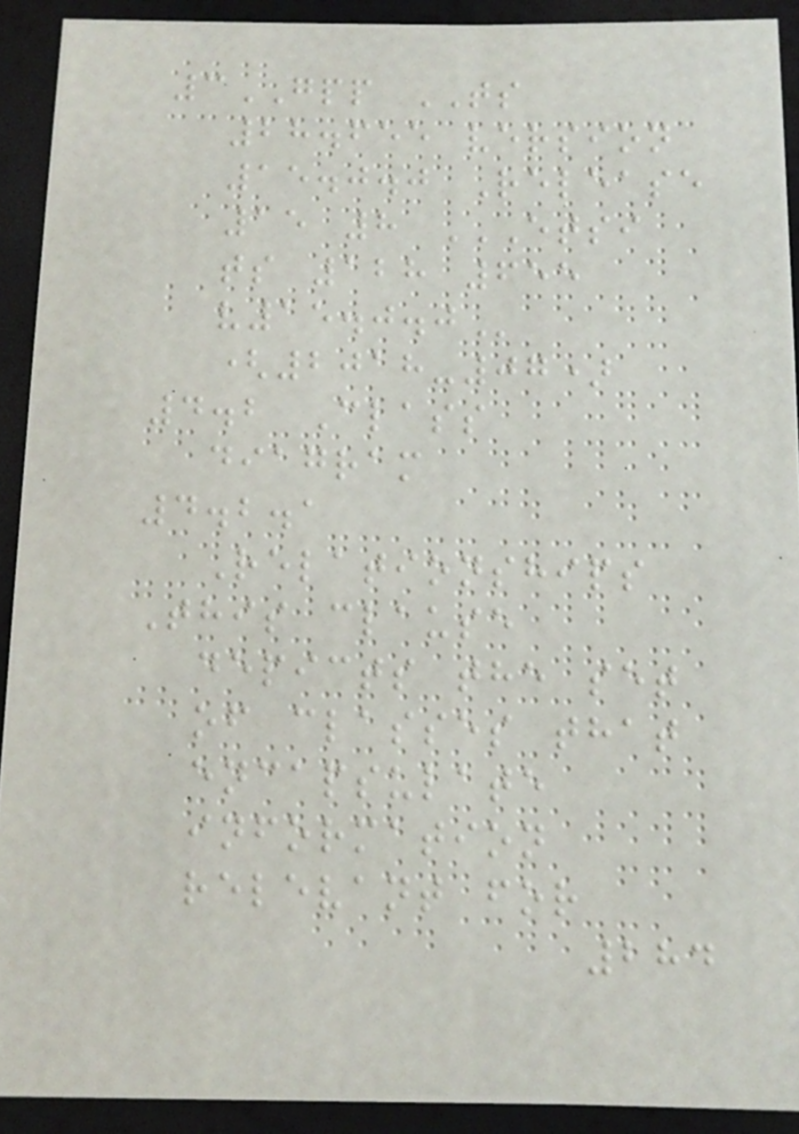3GPP TS
28.655 version
15.0.0 Release
15 8 ETSI
TS 128 655
V15.0.0
(2018-07)
4.2 Class
diagram
4.2.1
Relationships
This clause
depicts the set
of classes that
encapsulate
information
relevant for
284
